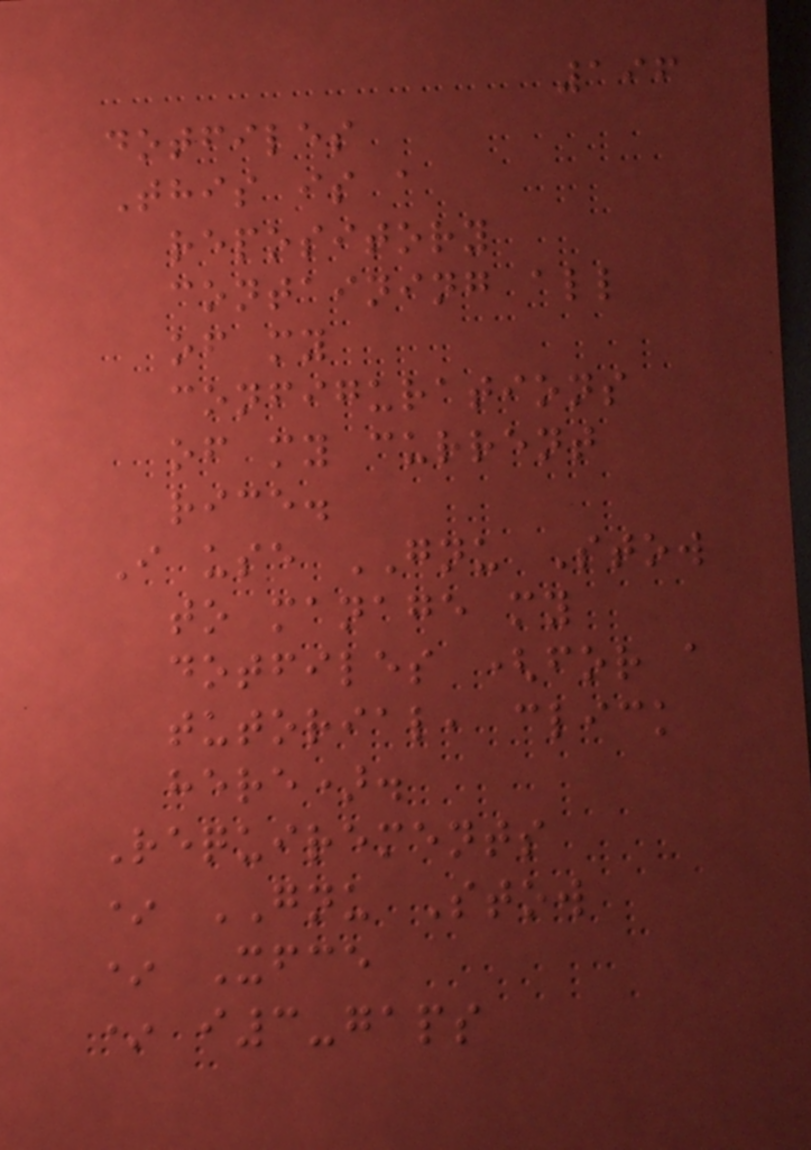196
dotfiles
This is a
repository
containing all
of my
configurations
of my current
rice.
I use GNU Stow
to manage my
dotfiles (for a
tutorial, click
here).
Requirements
* GNU Stow
* Xfce
* i3-gaps
